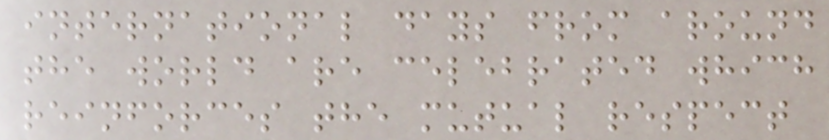international days from around
the world are celebrated which
reinforces the mutual respect
